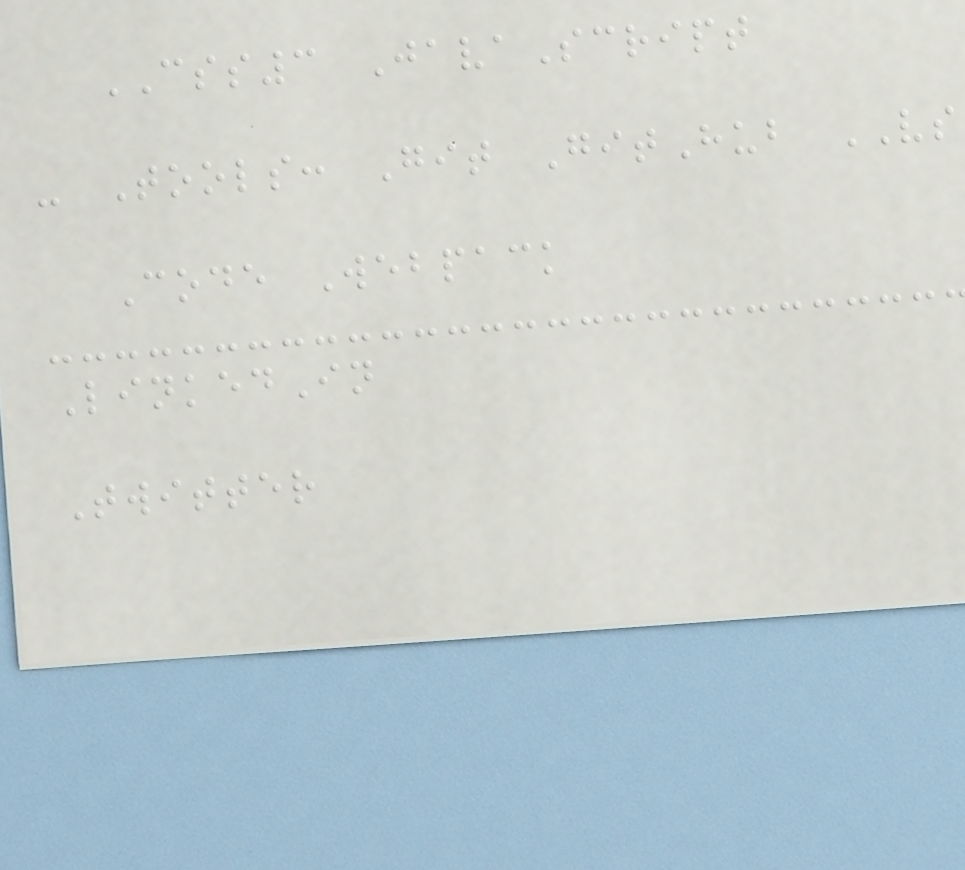CSS3 JavaScript
- Tools: Git GitHub VS
Code Webpack
LinkedIn
Twitter
